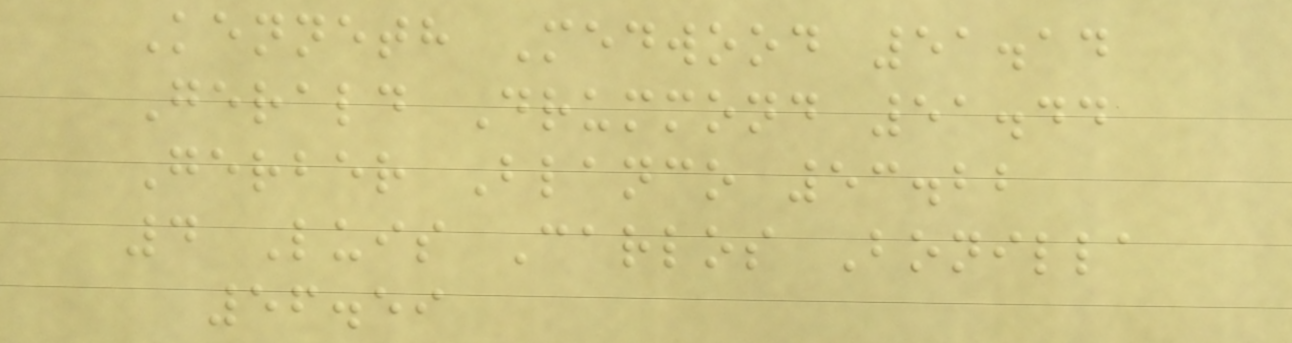Kenneth Medwood 51.14
Gerald Drummond 51.44
Gerber Blanco 53.22
4 Luis Carlos Bonilla
56.59
